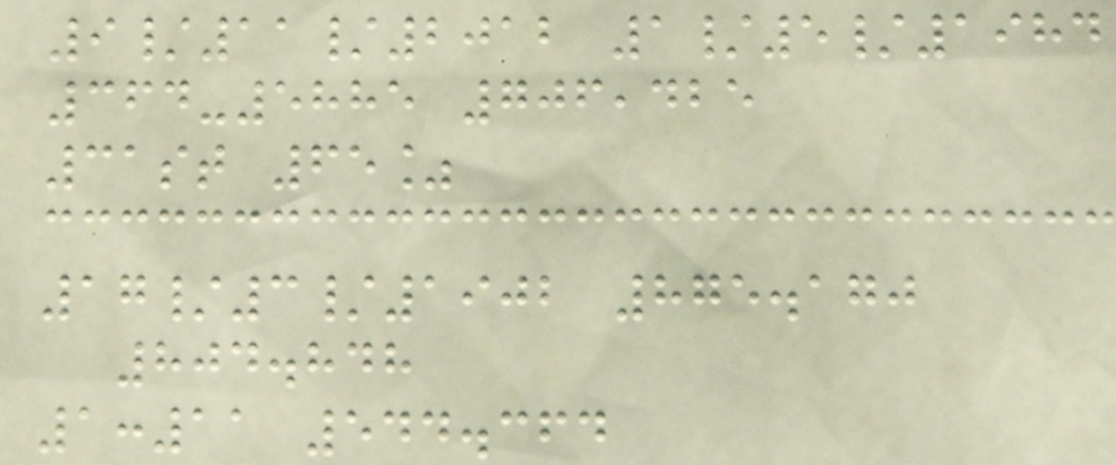9/11/2012 1/5/1984
364-5885 706,425
31st 65%
17/3/1902 875.170
804.848
1:11 544.364
